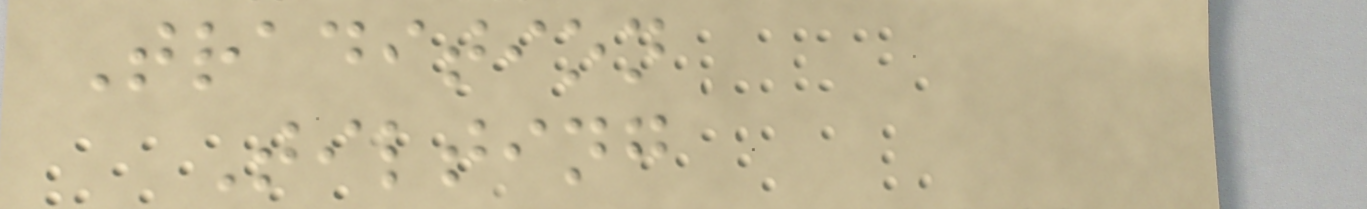Tradition
Tilting
